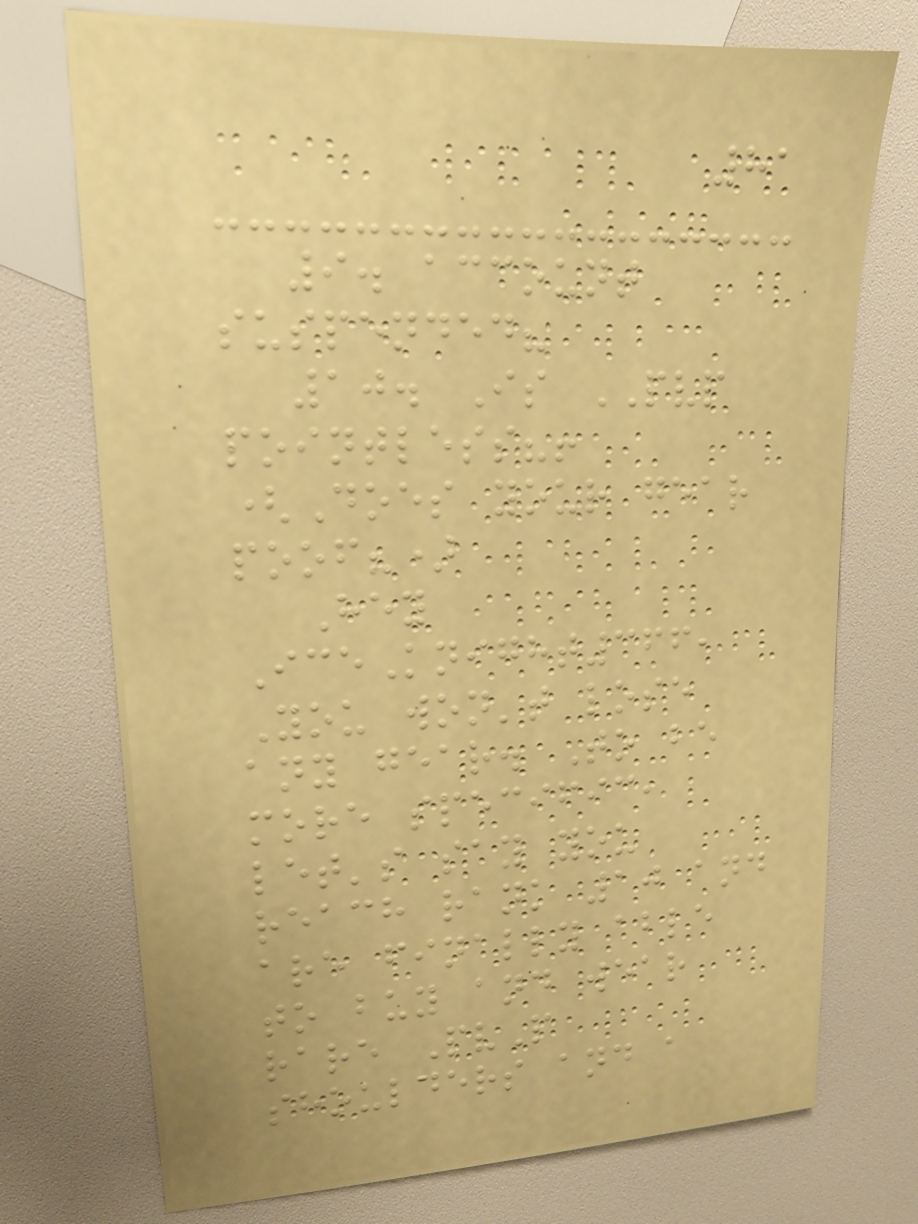81
9. account
suspended?
10. Is PVP
pointless?!
(Does your gear
poof?)
Hey
IceKnight366,
You won't lose
any gear. To be
more specific,
let's say you
reach rank 10 and
are finally able
to buy and wear
rare PvP
shoulders and a
